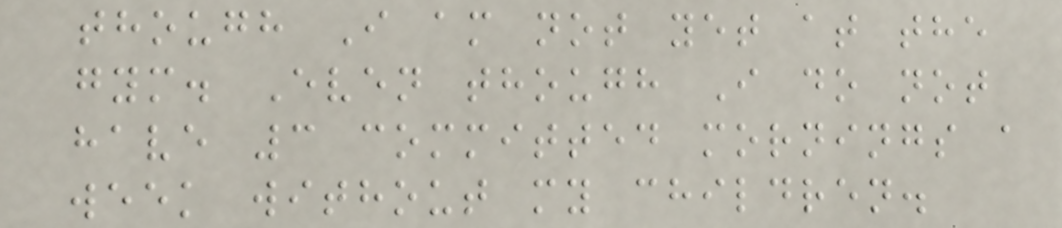though I am not yet at the
gym. Even though I do not
have 3 committed mornings a
week without my children.
